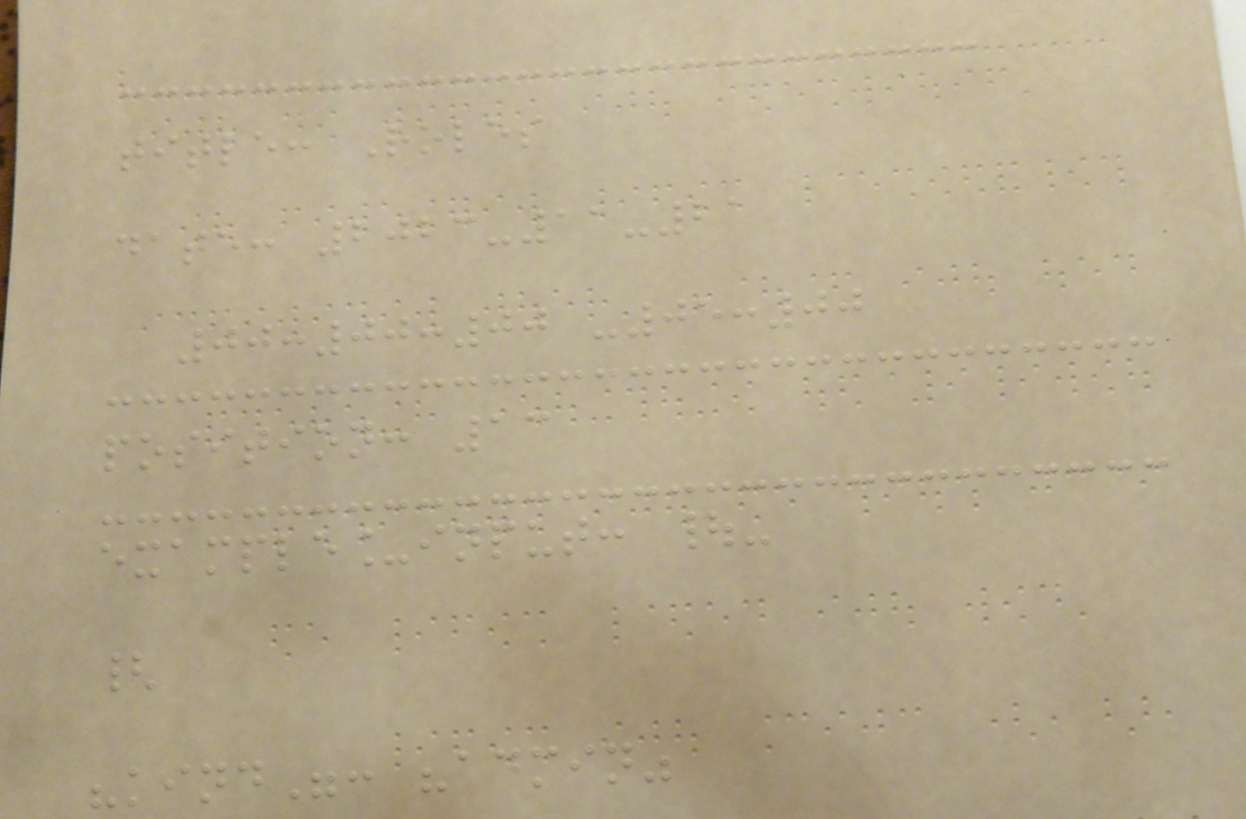title: Roles
date: 2023-11-21
00:00:00 -05:00
position: 13
example_input: |-
{
"kind": "admin"
